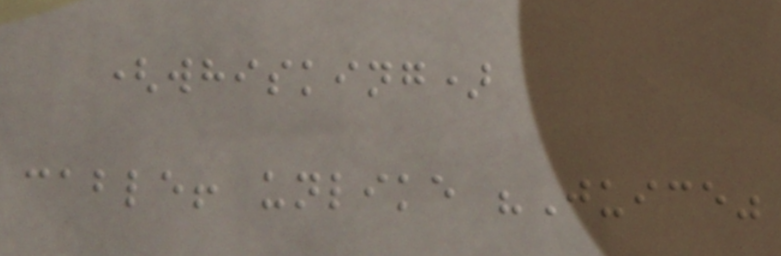(whisking)
cable! unlike "Juice"
